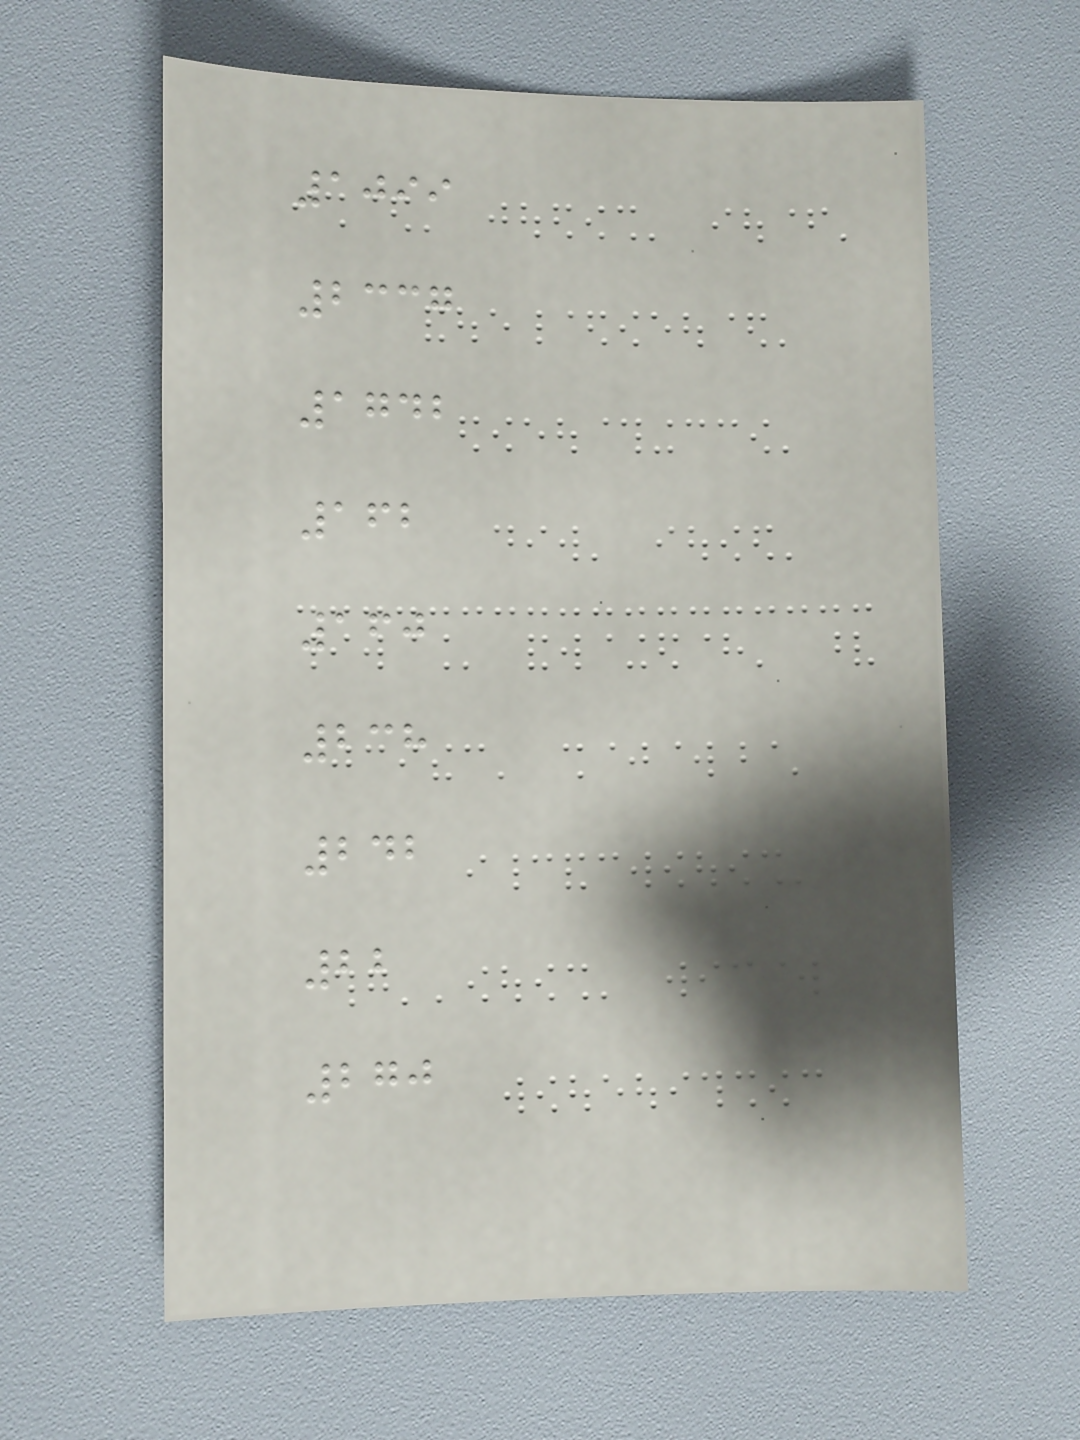1099
2337
1742
162
160
238
242
22
270
